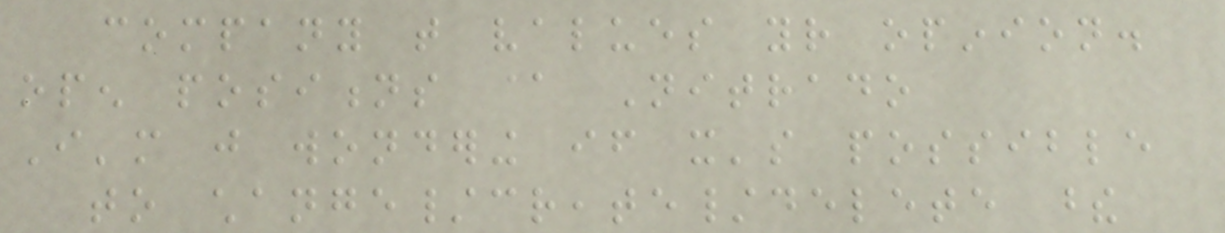company that values your opinion.
open positions @ Nitrado
I'm just wondering if it's possible
to change/create/delete these
